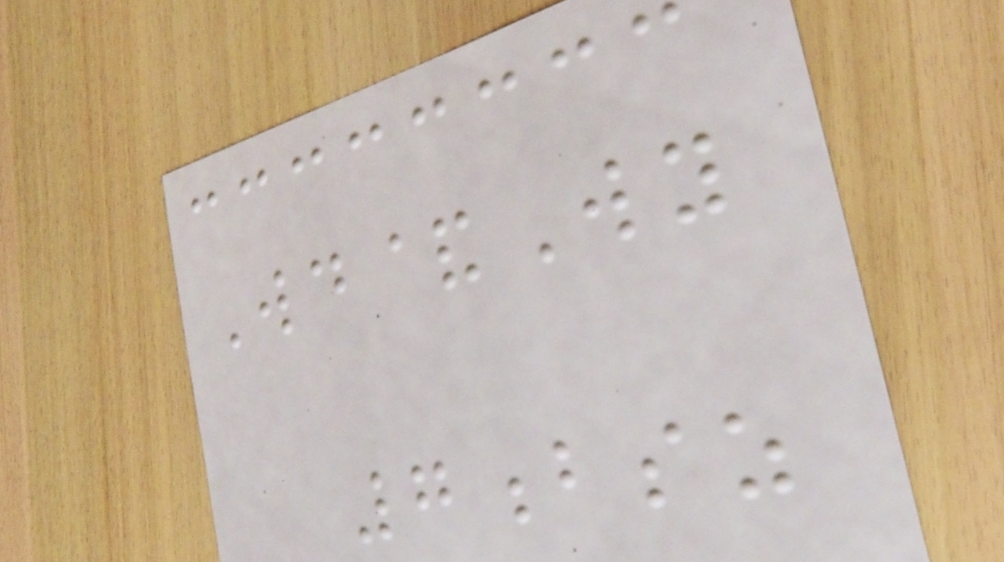Wd&Wy
7bsz
